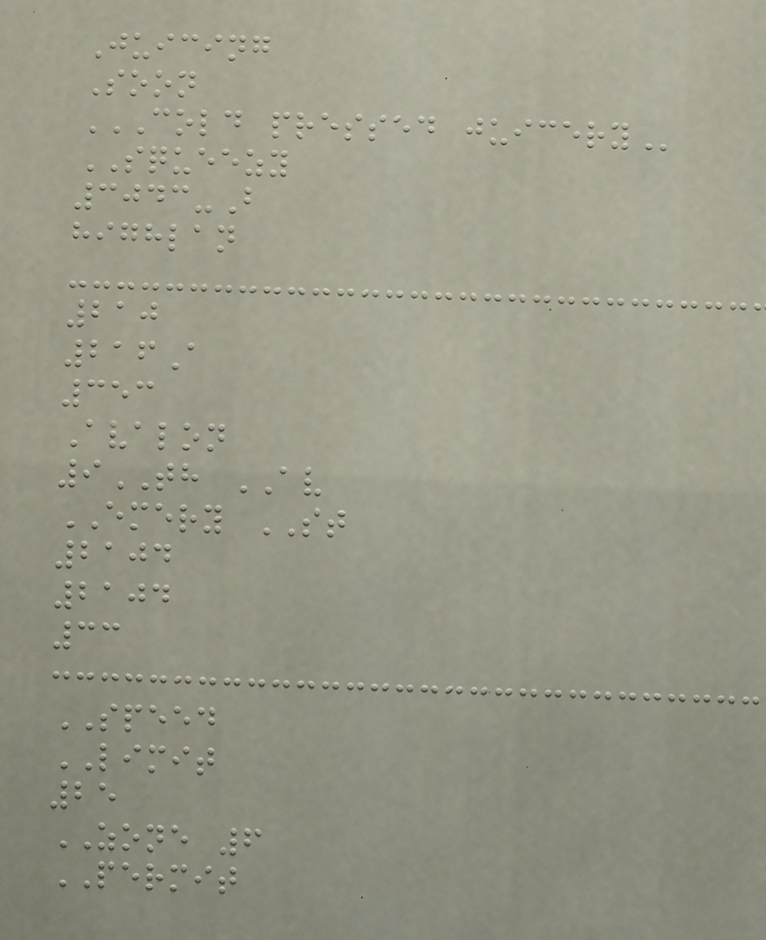Juicing
Soon
COLD PRESSED JUICERY
SQUEEZY
3043-B
highlan
210
216A
353
Avalon
9TH AV
EMERY ST
2104
2104
33
SPEED
LIMIT
25
ZONE 6
PERMIT
